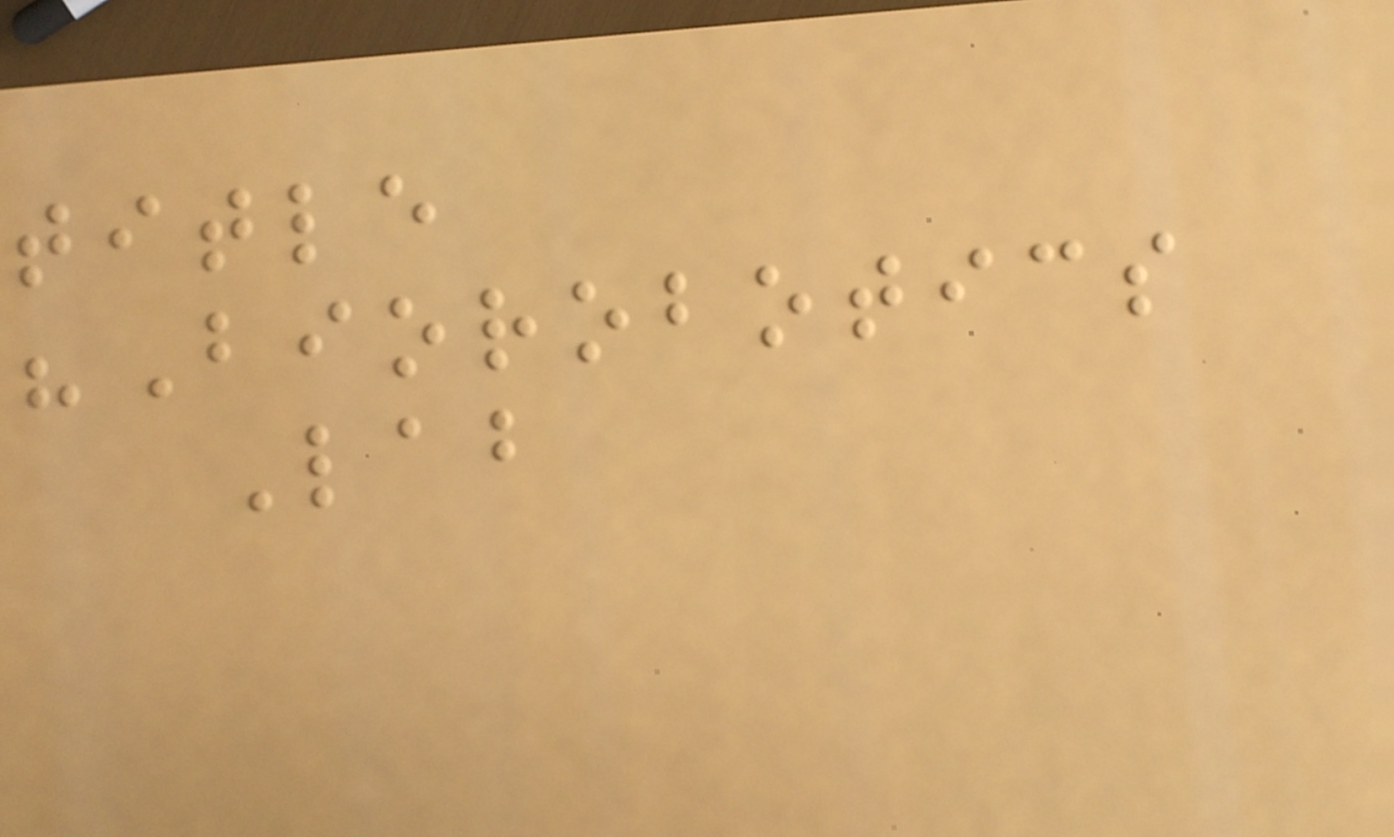title
"Biorobotics
Lab
